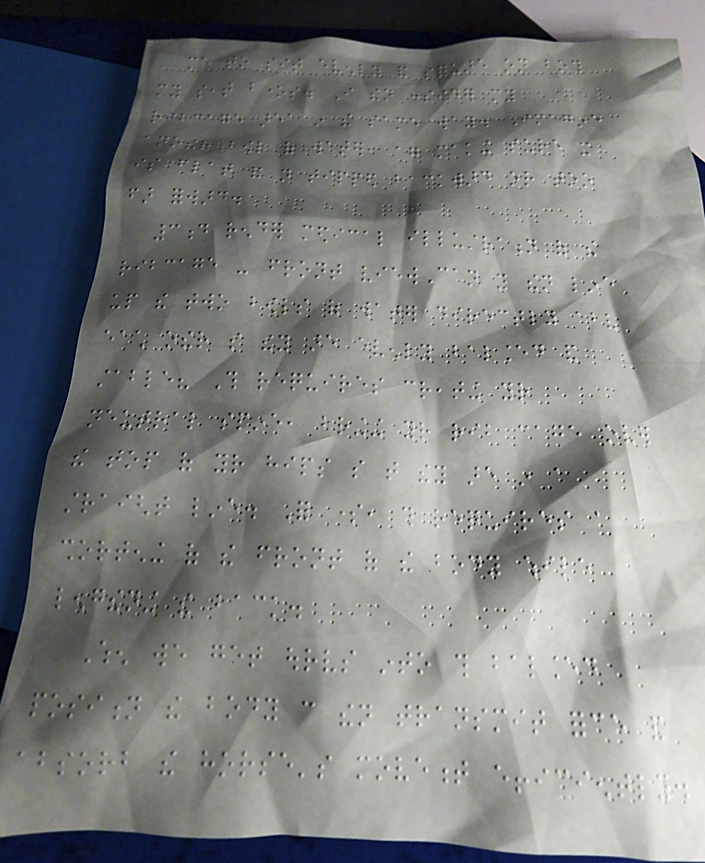me to sit evenly and square on both
my seat bones. I then consider my
ribcage area in the same way. Imagine
another bowl of water, again making sure it
is flat and not tipped backward or too
far forward.
3d render medical illustration of the
ribcage - front viewCan you then line
up the two bowls of water directly above
each other so they are evenly balanced and
stable? This requires creating your
neutral spine, bringing your rib cage over
the top of your hips so that they are in a
straight line. For some, this requires a
shortening of the front of the body while
lengthening the back.
When we get ourselves into this balanced
position the body can then transmit force and
absorb the horse's movement efficiently.
